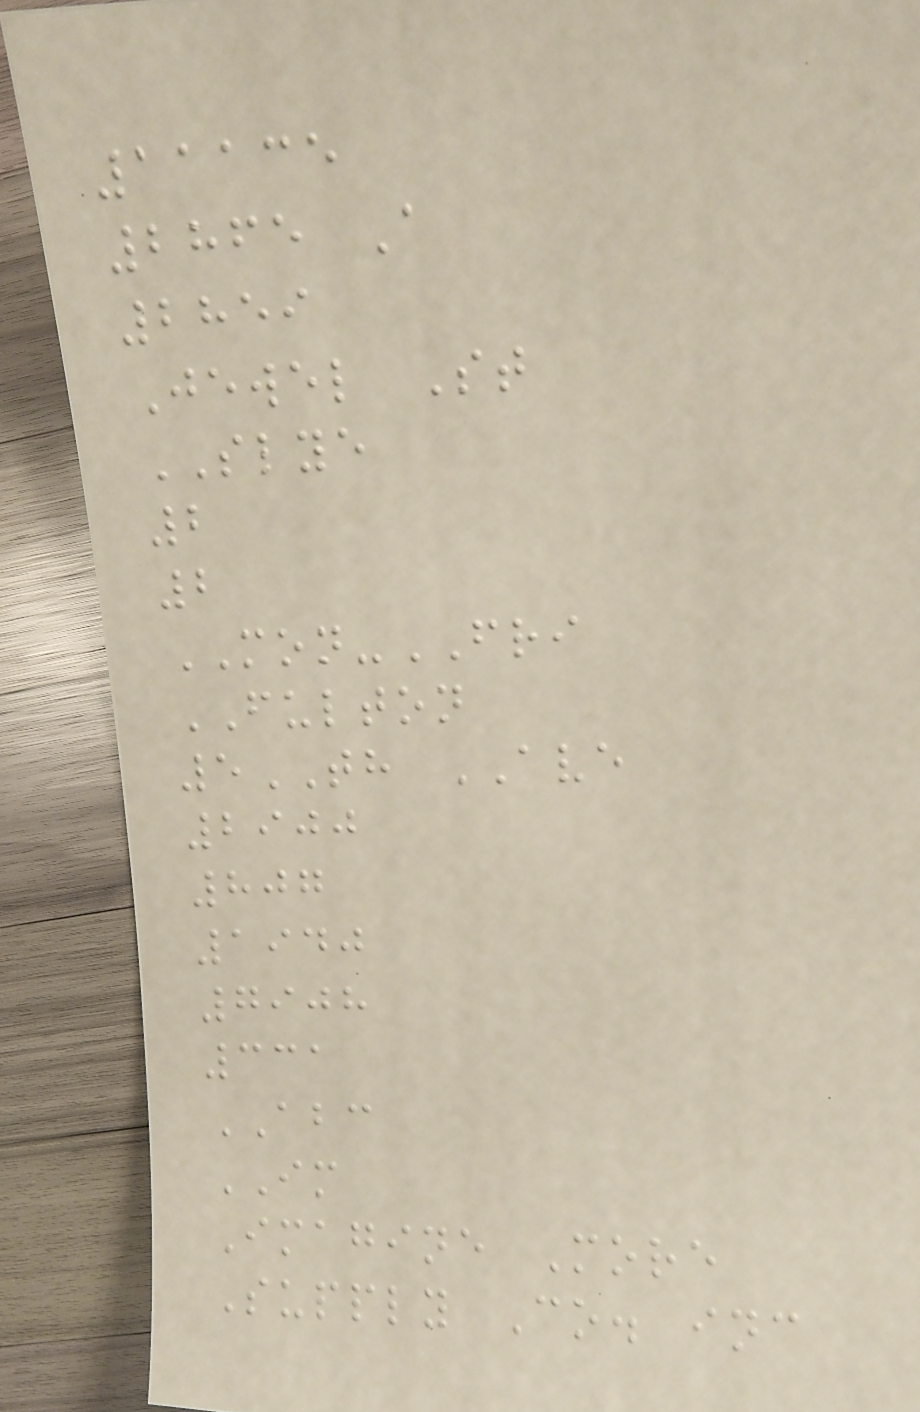11135
2865 A
2859
Jewel St
SLYE
2
2
MON-FRI
FULTON
5TH AVE
2900
807
1940
7908
331
ABC
IM
Imagine More
Supply Co. inc
